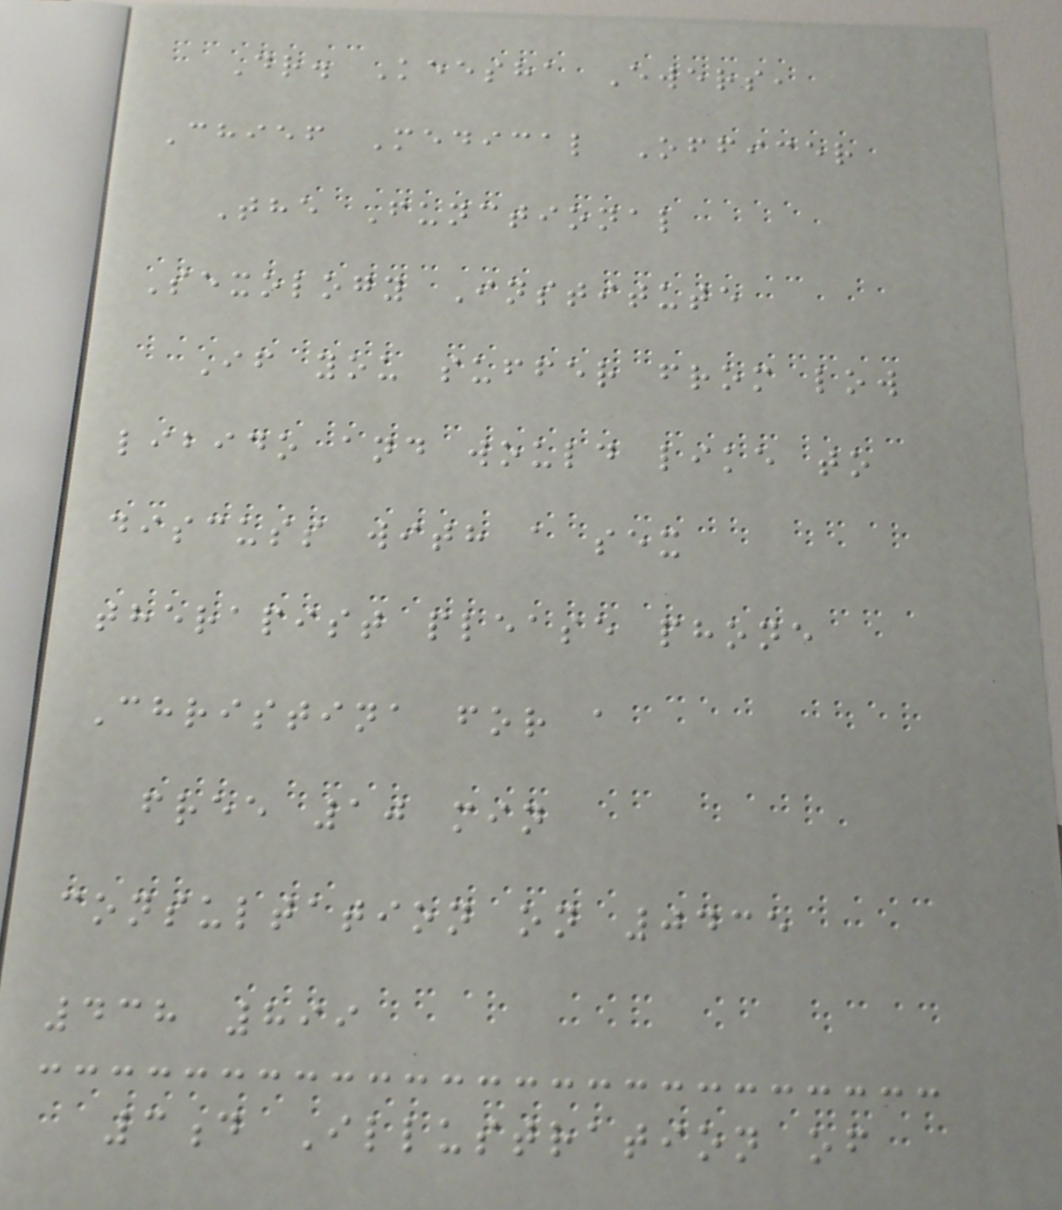Dr. Keesha Ewers,
Chief Medical Officer
The Functional
Sexology Institute
If you suffer from low
libido and would like to
discuss with a sex
therapist please phone
Christina for a
free 10 min
consultation on 0435
438 899
3d Illustration of
